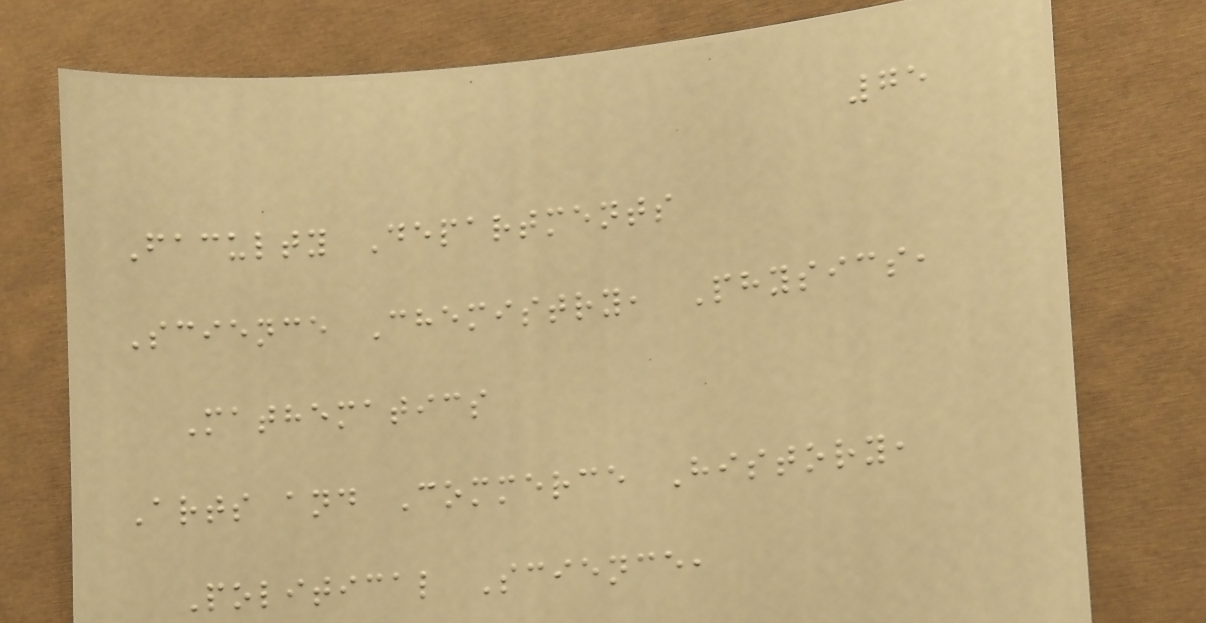75
Faculty Departments
Science Chemistry, Physics,
Mathematics
Arts and Commerce History,
Political Science,
